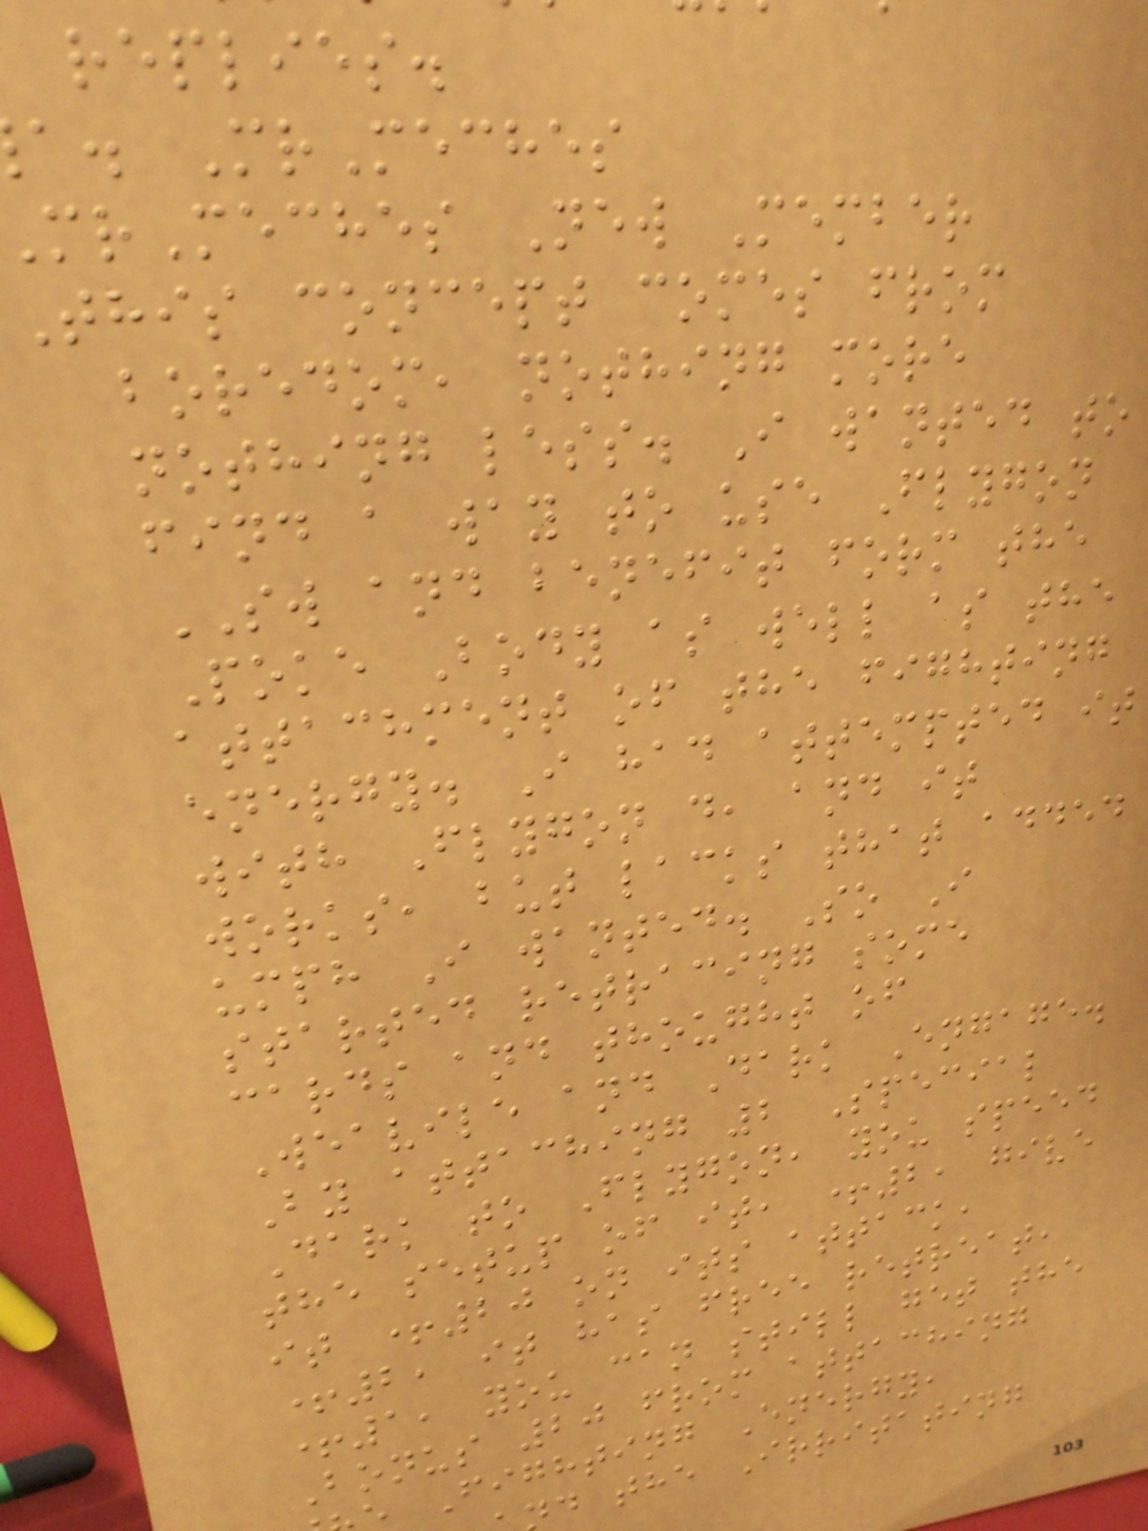replies.
a. MrMeches
rMeches New Member
This concept comes from
boredom, nothing more
nothing less. I wanted to
find a way to use Flygon
SW and benefit form the
Poke Body as well as the
attachment of the fighting
energy. I had attempted it
with Flygon d, and it
works, but lacks that added
umph I wanted. So I
started retracing some
cards and thought of
Weavile and Dark Engage.
By attaching 2 Special
Dark to Flygon, you speed
the setup of it, +2, give
it +20 on its attack,
+2, it has free retreat,
+1, you can still get the
Bonus 20 from attaching
Fighting Energy,
d the Irritating
